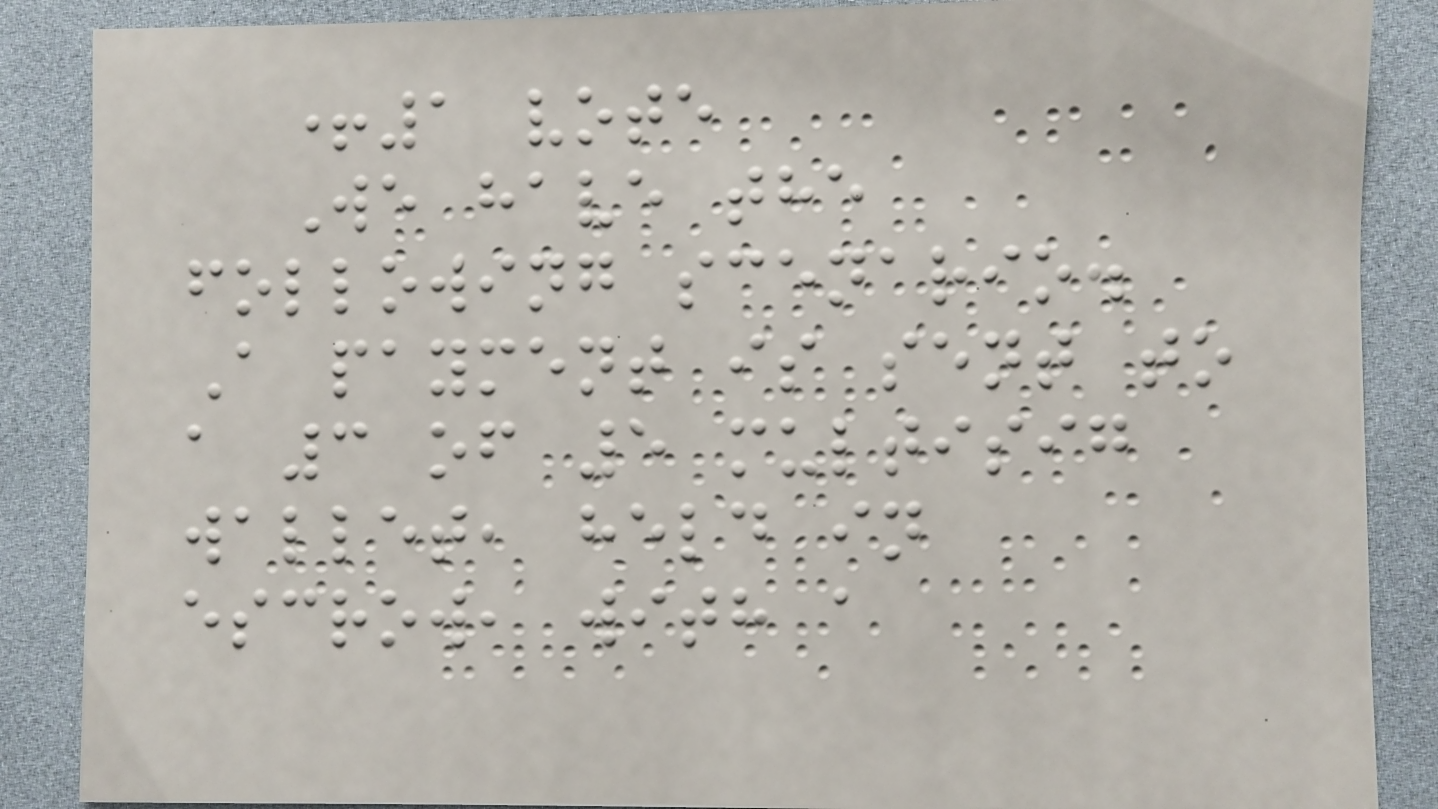+1 vote
We have the
following scenario.
A payment is sent to
a 3 of 5 multisig
wallet, held in
escrow, with a
